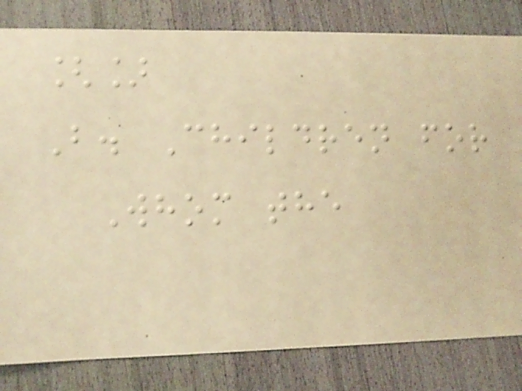[]
B. Children for
Whom the
